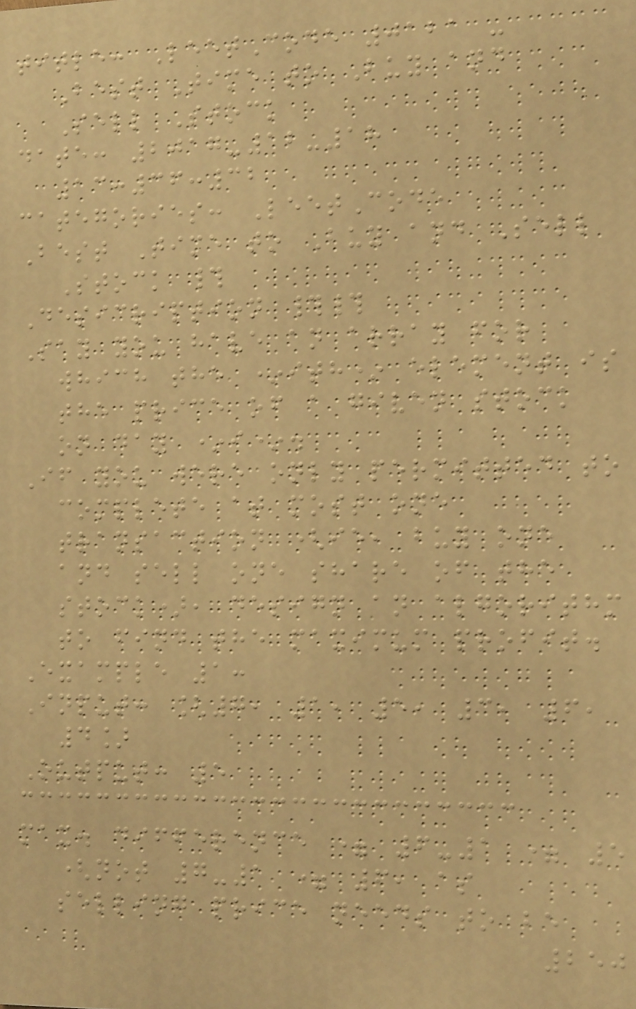title: LeetCode 0121 -
Best Time to Buy and
Sell Stock
date: 2017-12-18
13:36:32
categories: LeetCode
Best Time to Buy and Sell
Stock #
Desicription ##
Say you have an array for
which the *ith* element is
the price of a given stock
on day *i*.
If you were only permitted to
complete at most one
transaction (ie, buy one
and sell one share of the
stock), design an algorithm
to find the maximum profit.
Example 1:
Input: [7, 1, 5, 3, 6,
4]
Output: 5
max. difference = 6-1 = 5
(not 7-1 = 6, as
selling price needs to be
250
